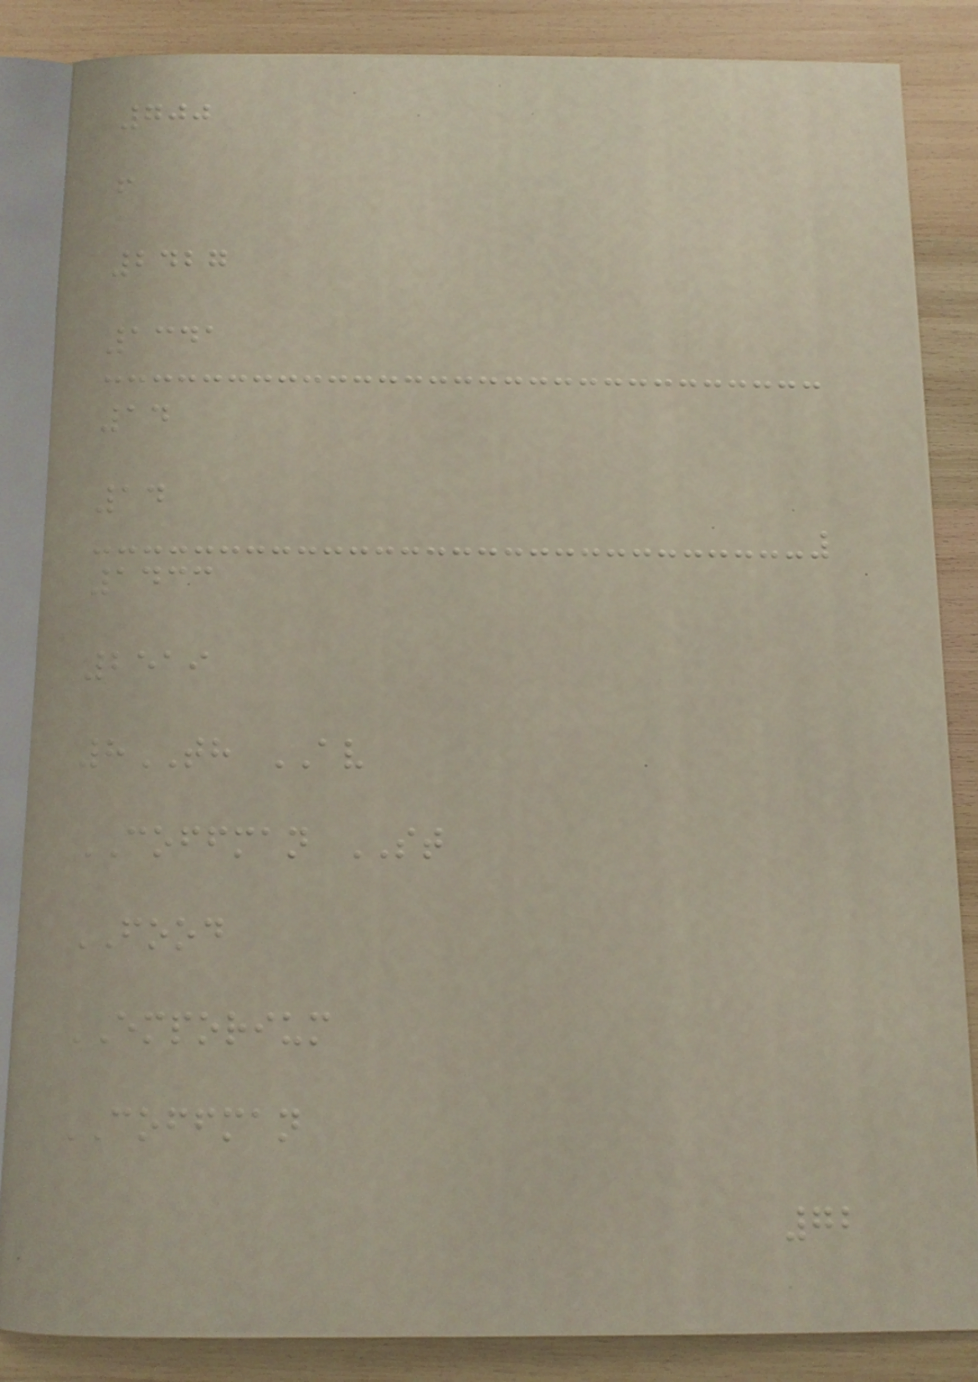700
f
2427
1341
14
14
1433
2519
8TH AV
COFFMAN ST
FOOD
EMPORIUM
COFFMAN
72
